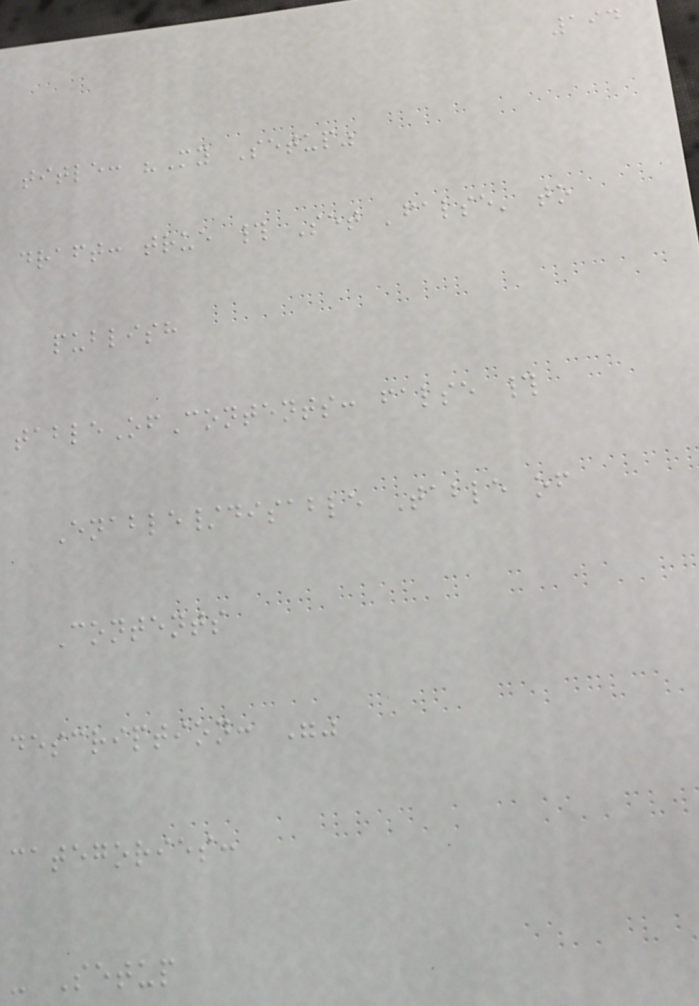194
title: "My Setup"
draft: true # Set 'false' to
publish
tableOfContents: false #
Enable/disable Table of
Contents
description: ""
categories:
- Setup
